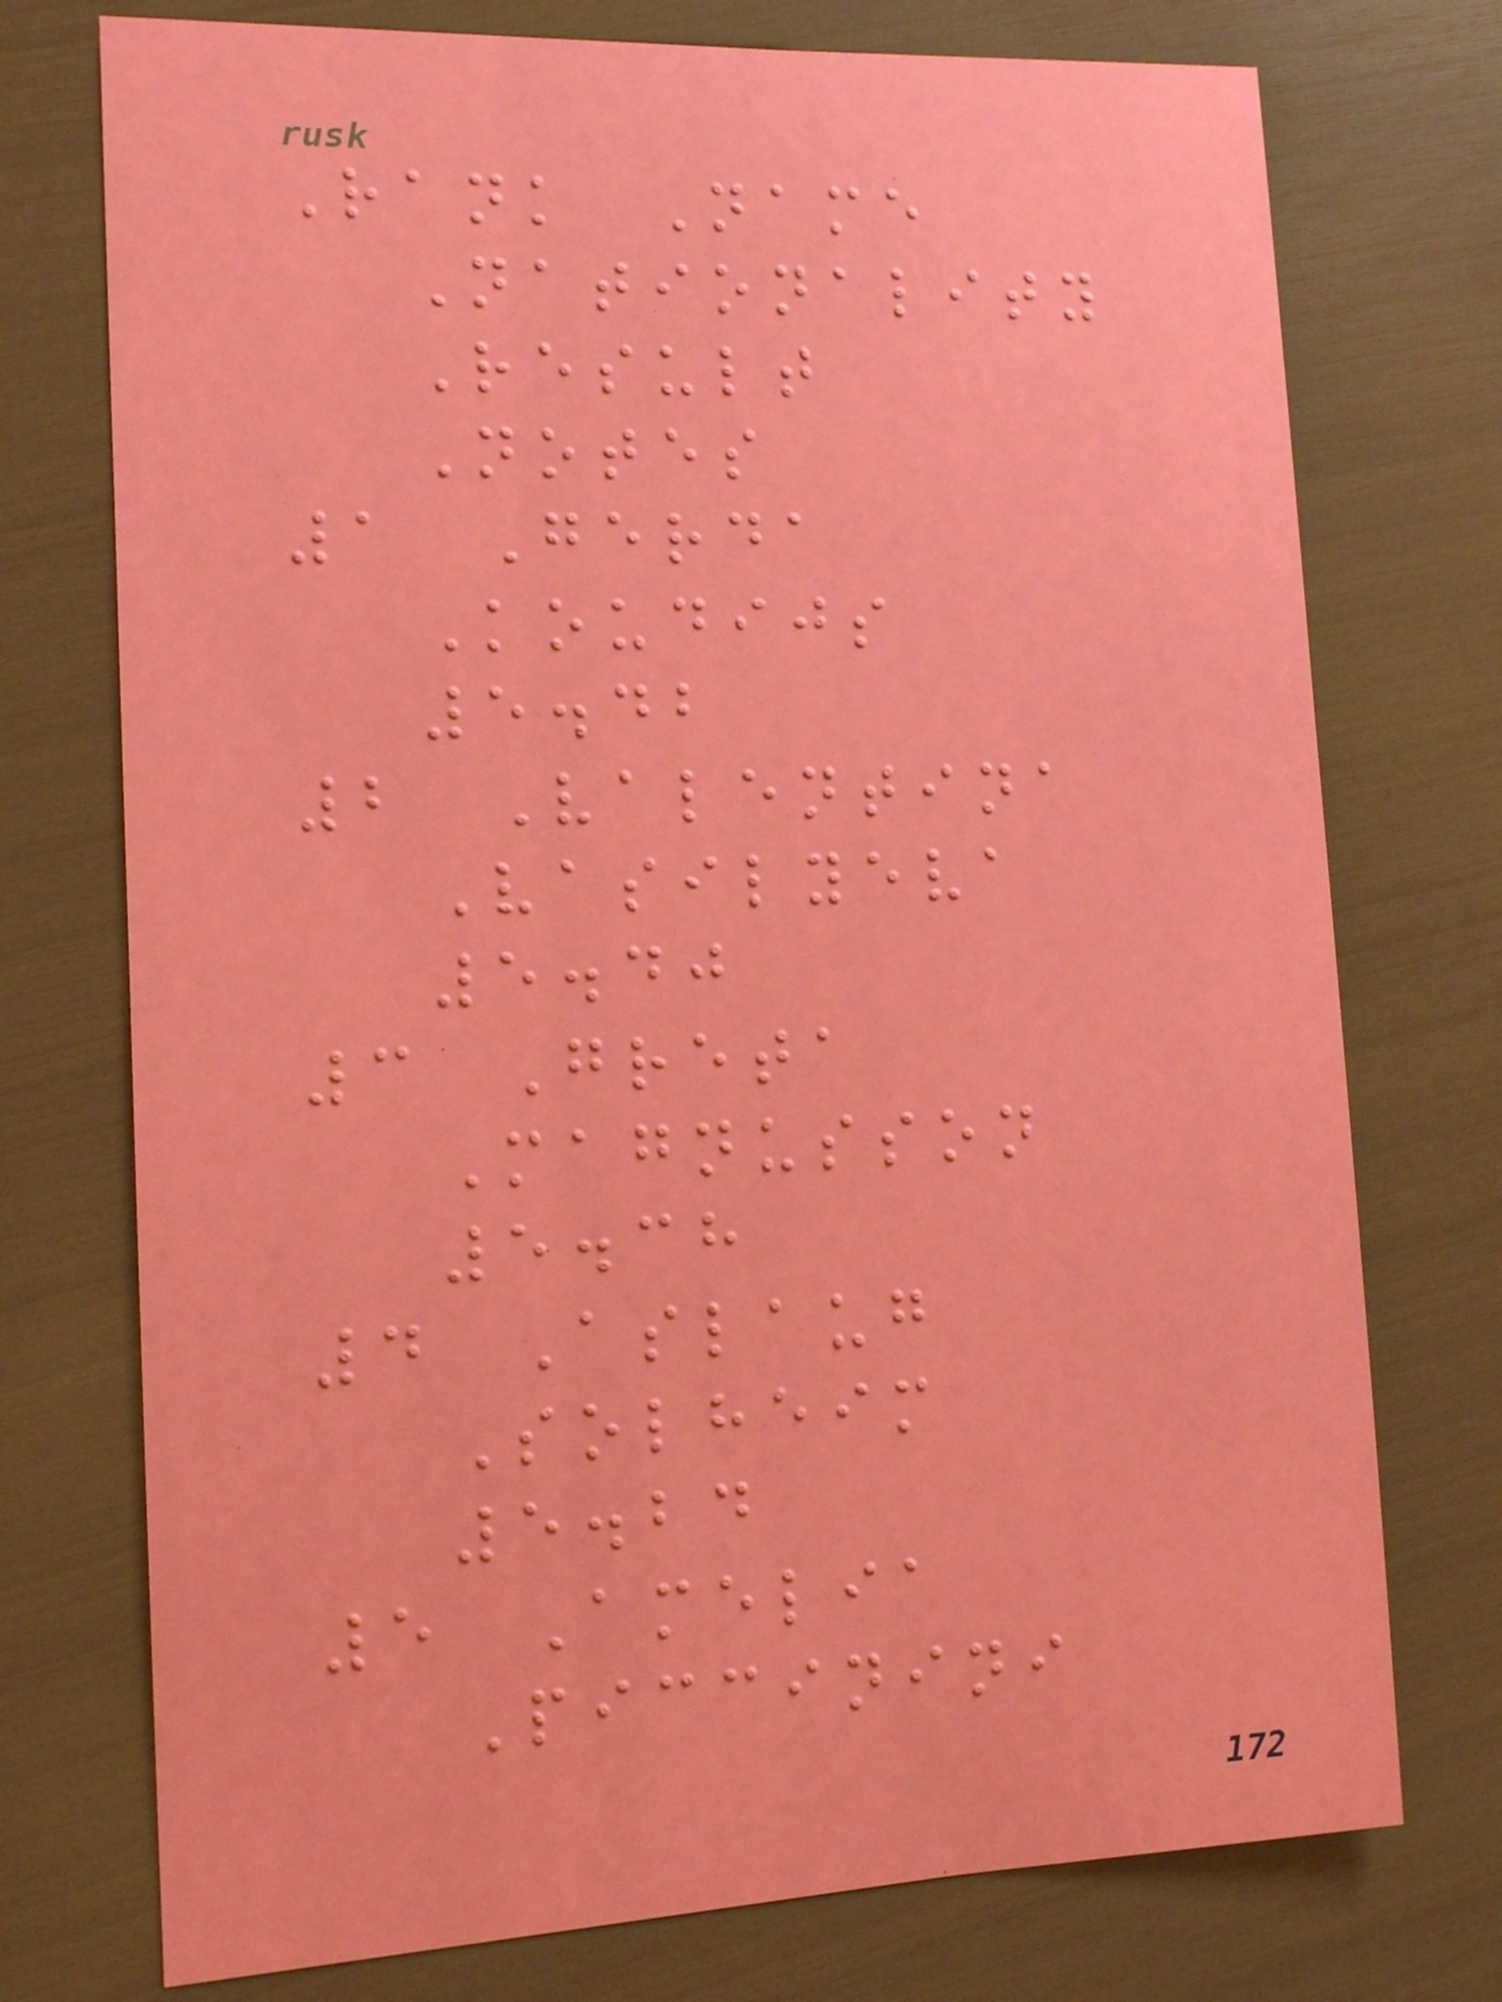Rank Name
Nationality
Result
Notes
1 Gerda
Koudijs
5.42
2 Valentina
Vasilyeva
5.40
3 Greta
Magnusson
5.38
4 Aslaug
Solheim
5.24
5 Amelia
Piccinini
